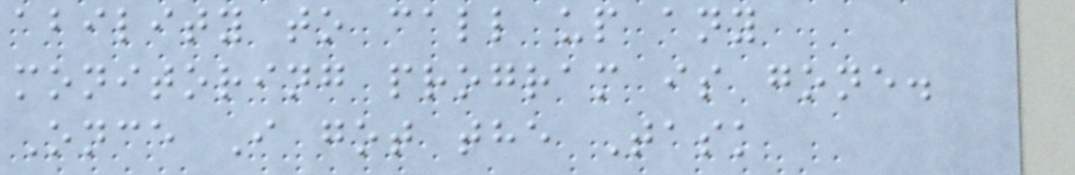ability to call up any
monitoring program is gone.
Once I got the Task
